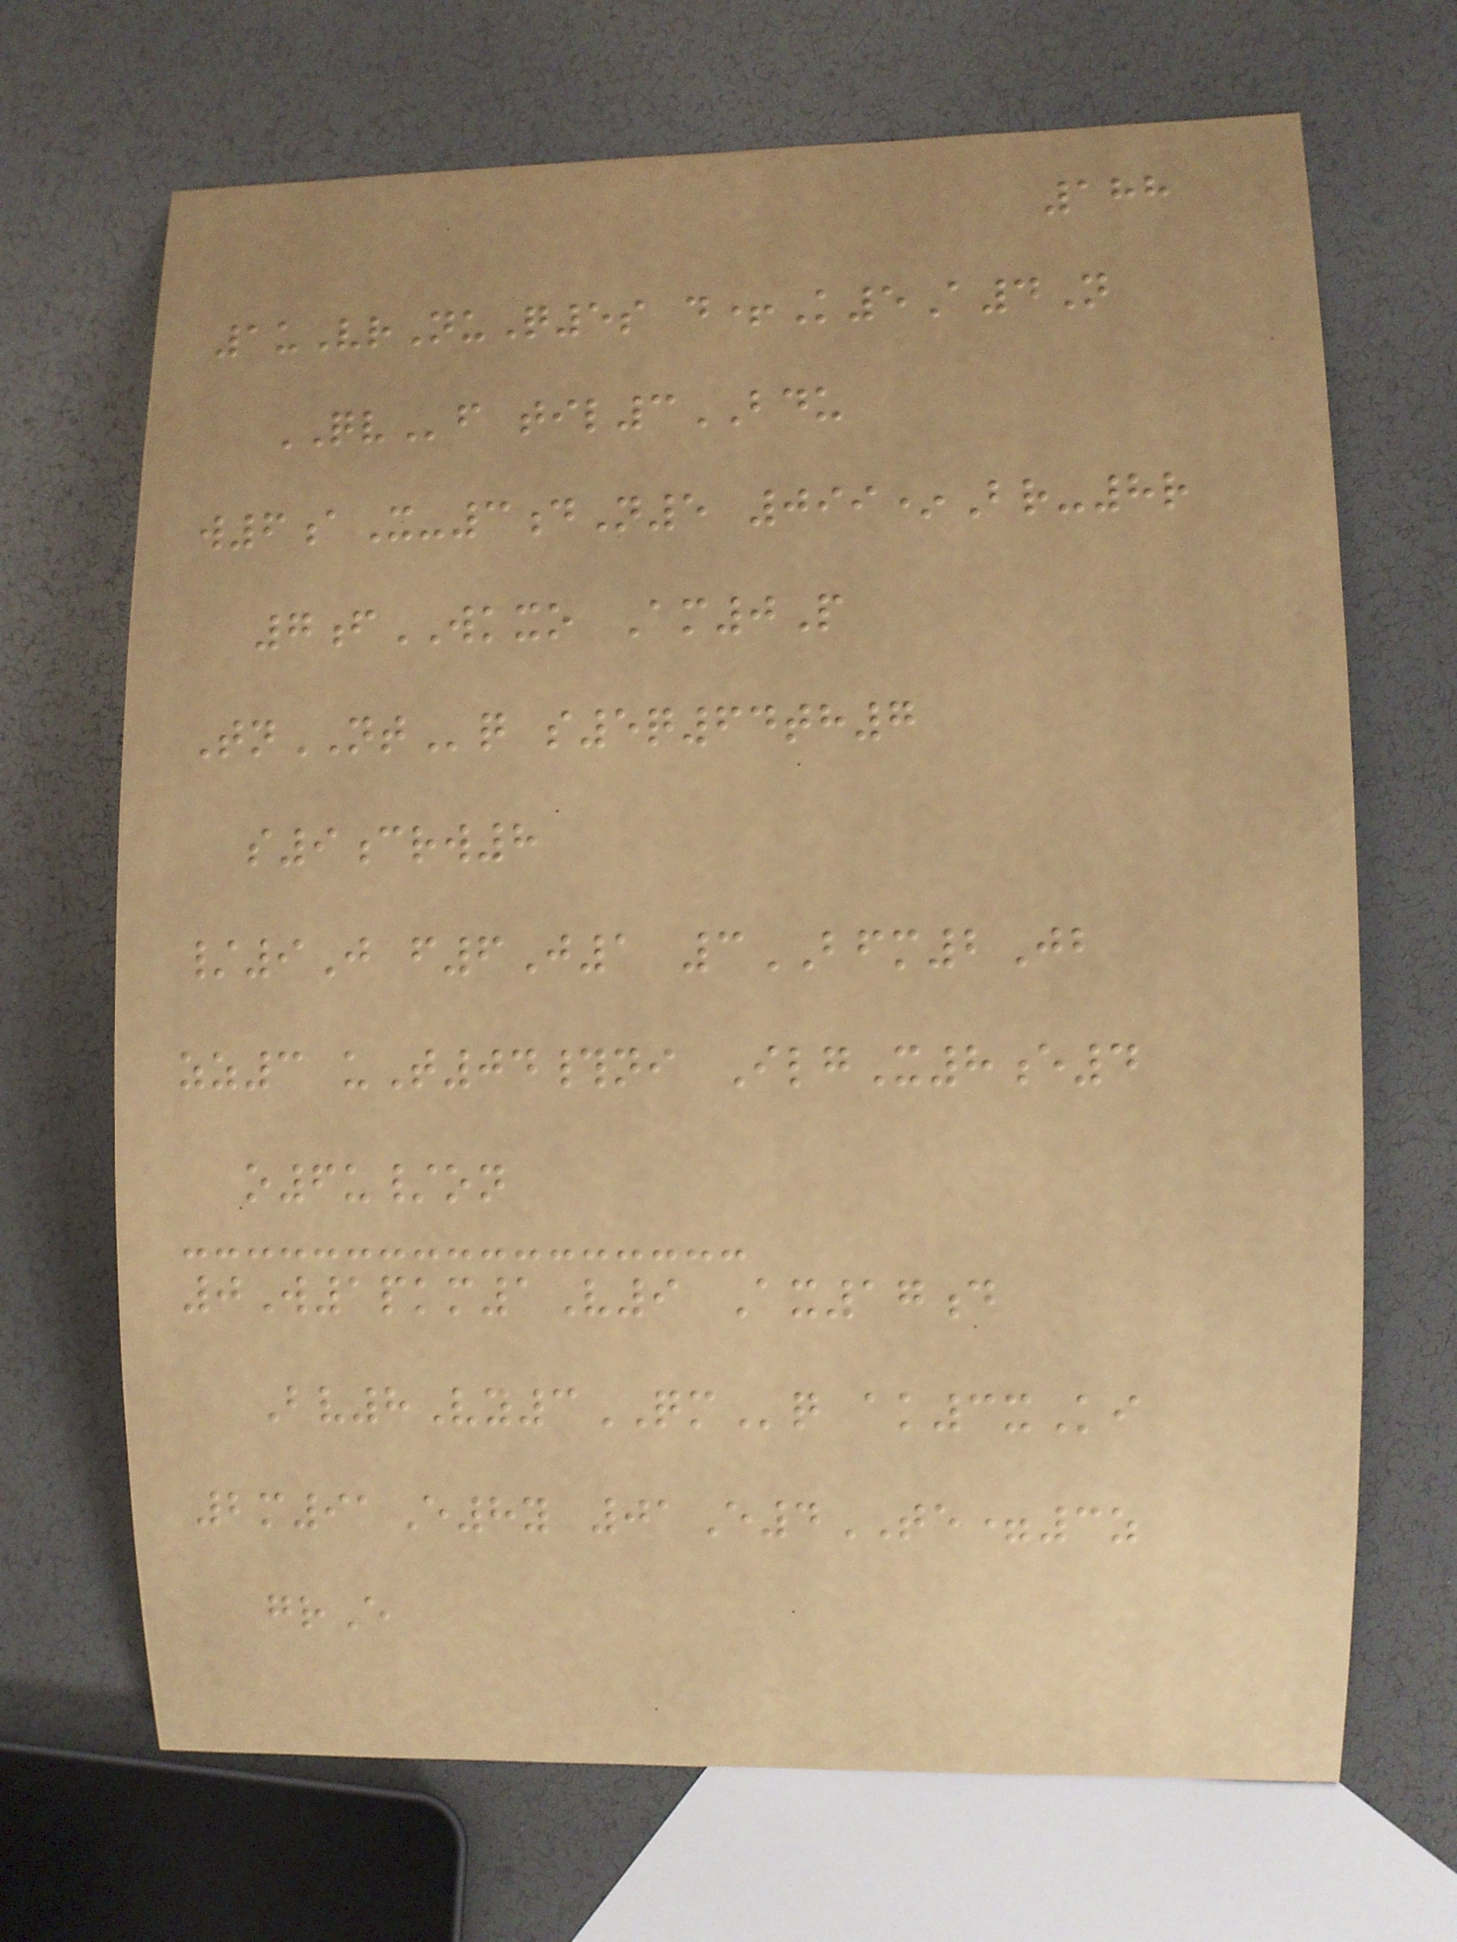188
1uVrNuQ5s d+K5A4N
QVf til3BDU
w6aX-3dN5 099*Br-8r
7fWKXO Am0P
TnNTq s5q64th7
s9crw8
/9J f6J1 3BFM2Jb
zz3 uT04#ni IlgX8e4
o6u/on
0W1pkm1V9 Ax17d
Bv8Vy3QMq ak3xKi
2m91E8y 01E4TE=3z
grE
